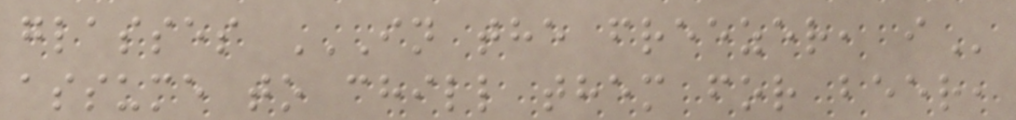glasses IN THE FREEZER, I
assume to chill them for beer,
